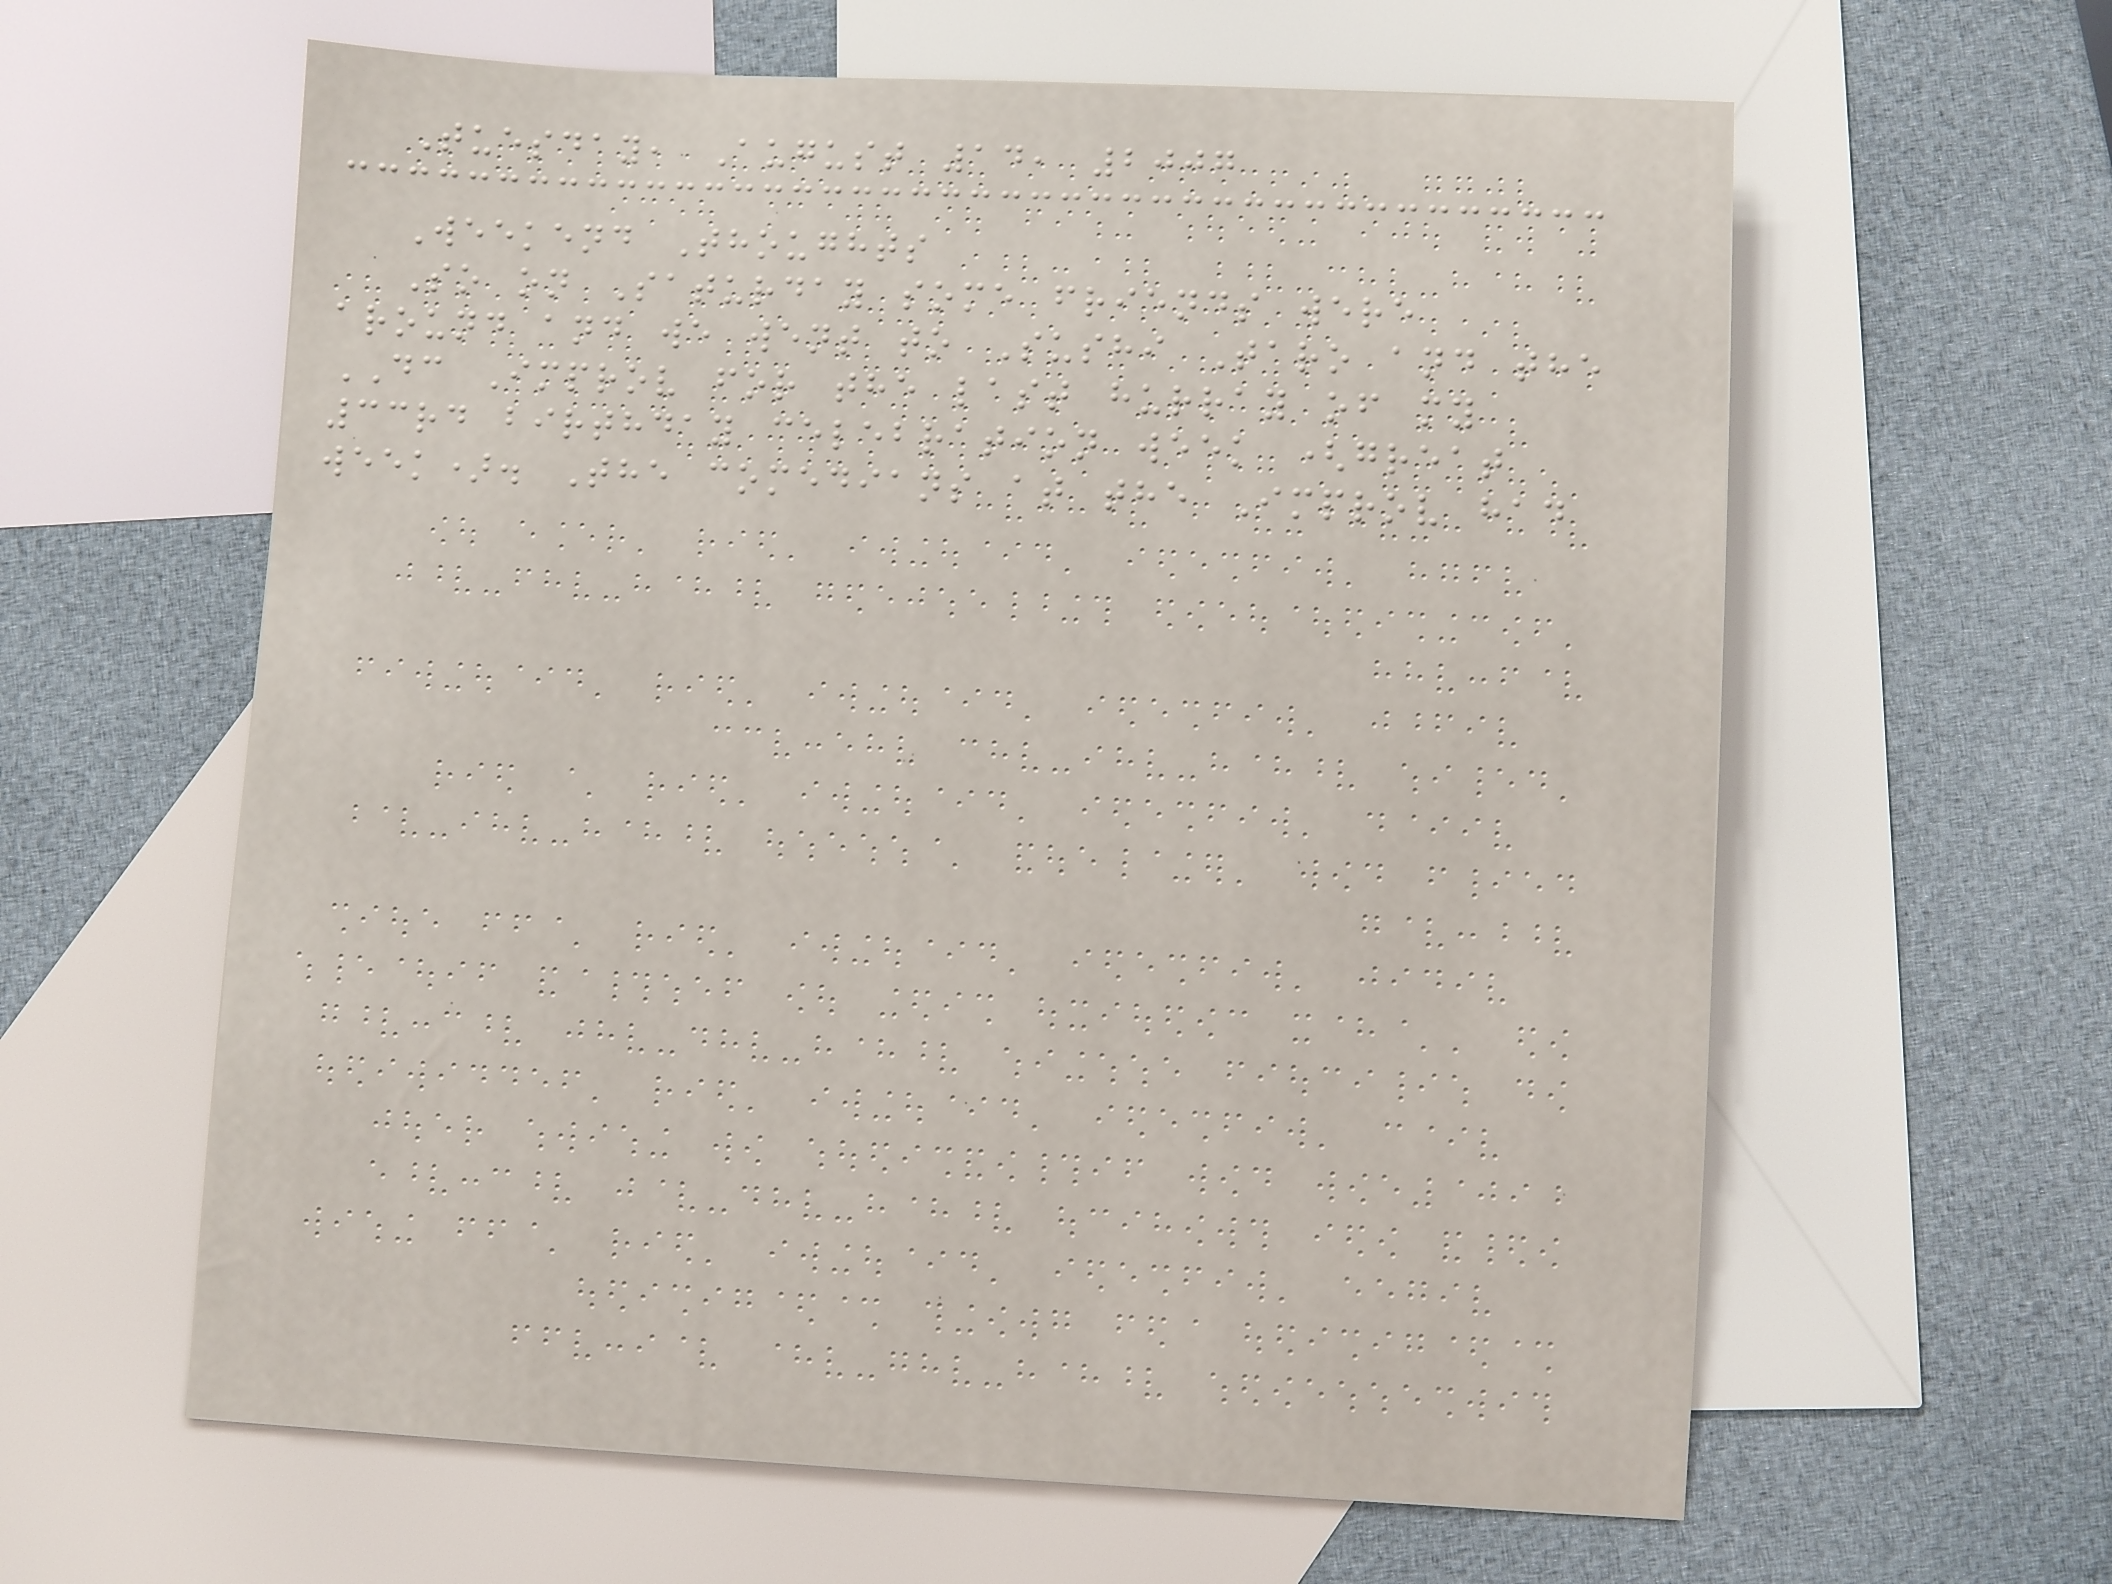Tuesday, August 14, 2007
Weekend Thoughts
So on Saturday some friends were
around and we went to Sushi Taro and the
DC Improv for the last hurray of my
33rd birthday celebration week (great
week). The comedians at the Improv had
